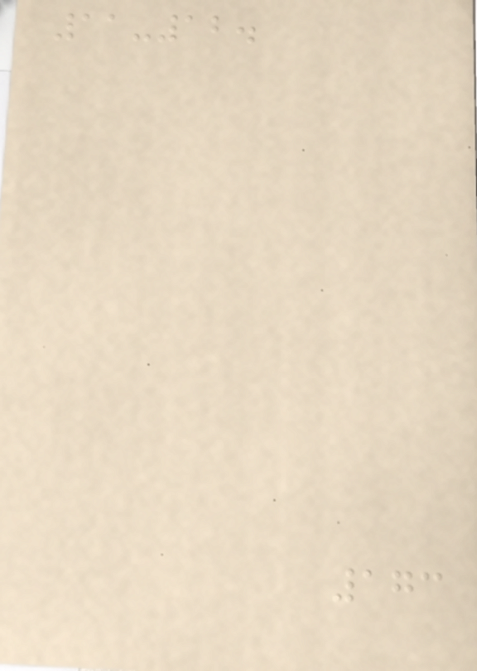11-12.
173
